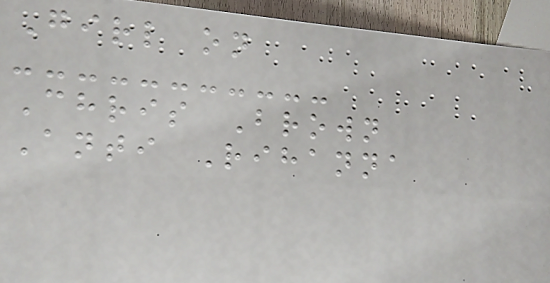Girl on
Chris Brown
Anti Rihanna
